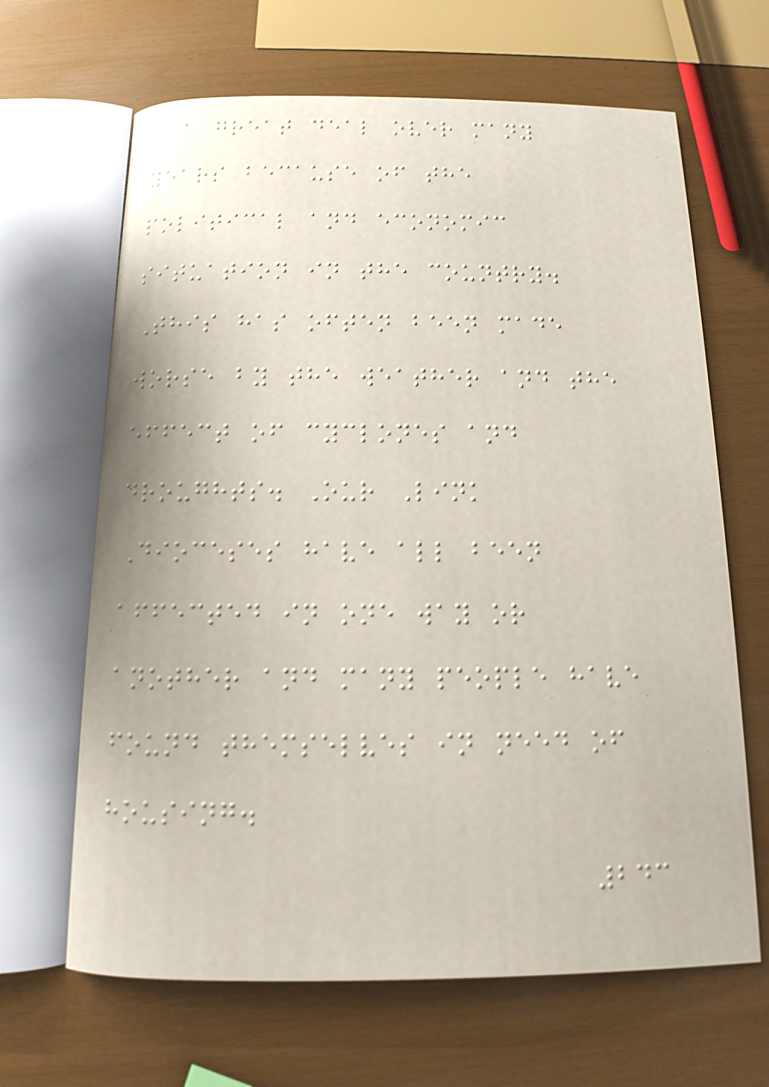a great deal over many
years because of the
political and economic
situation in the country.
This has often been made
worse by the weather and the
effect of cyclones and
droughts. Our Link
Dioceses have all been
affected in one way or
another and many people have
found themselves in need of
housing.
243
